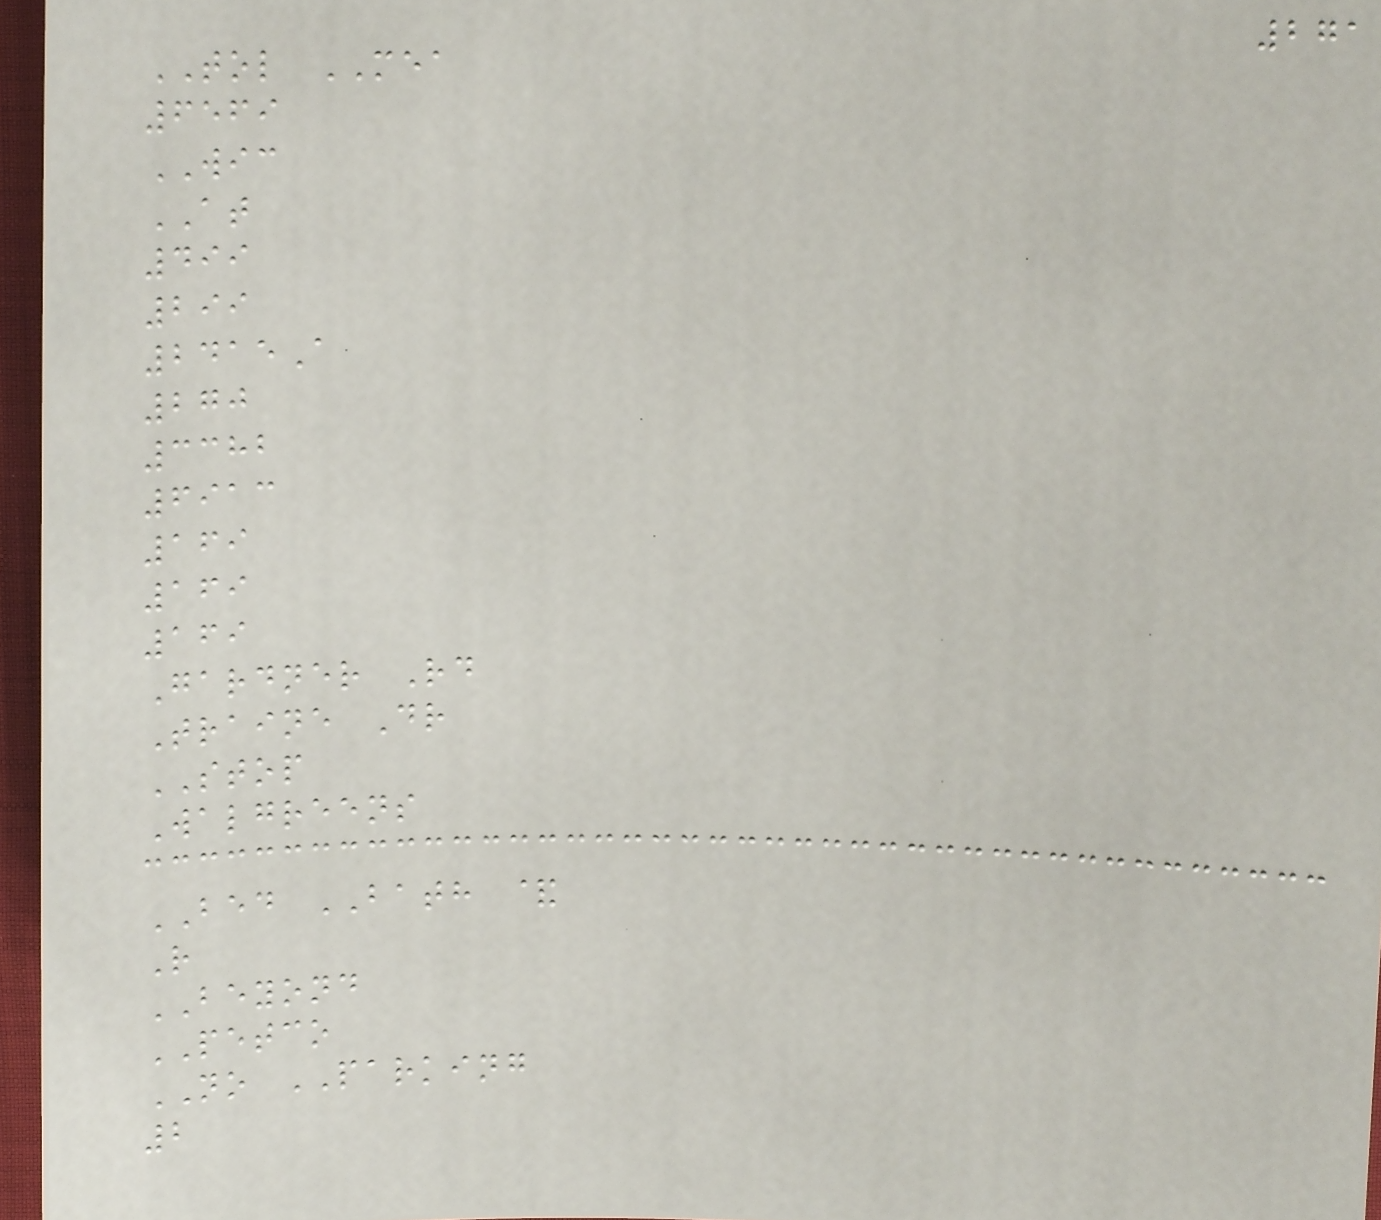271
TOL MEA
6569
WIC
AT
499
299
2415A
270
3382
6913
169
169
169
Gardner Rd
Traine Dr
STOP
Walgreens
BED BATH &
R
BEYOND
PETCO
NO PARKING
2
